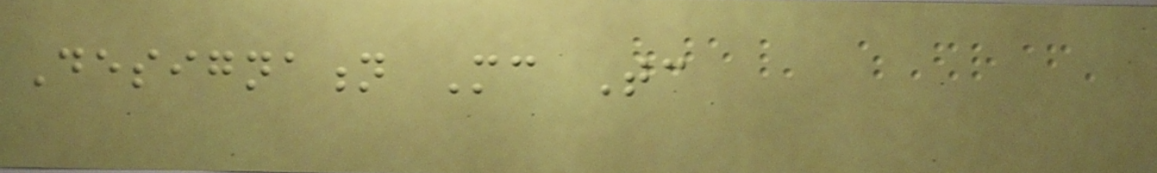Designation Mc Tc
